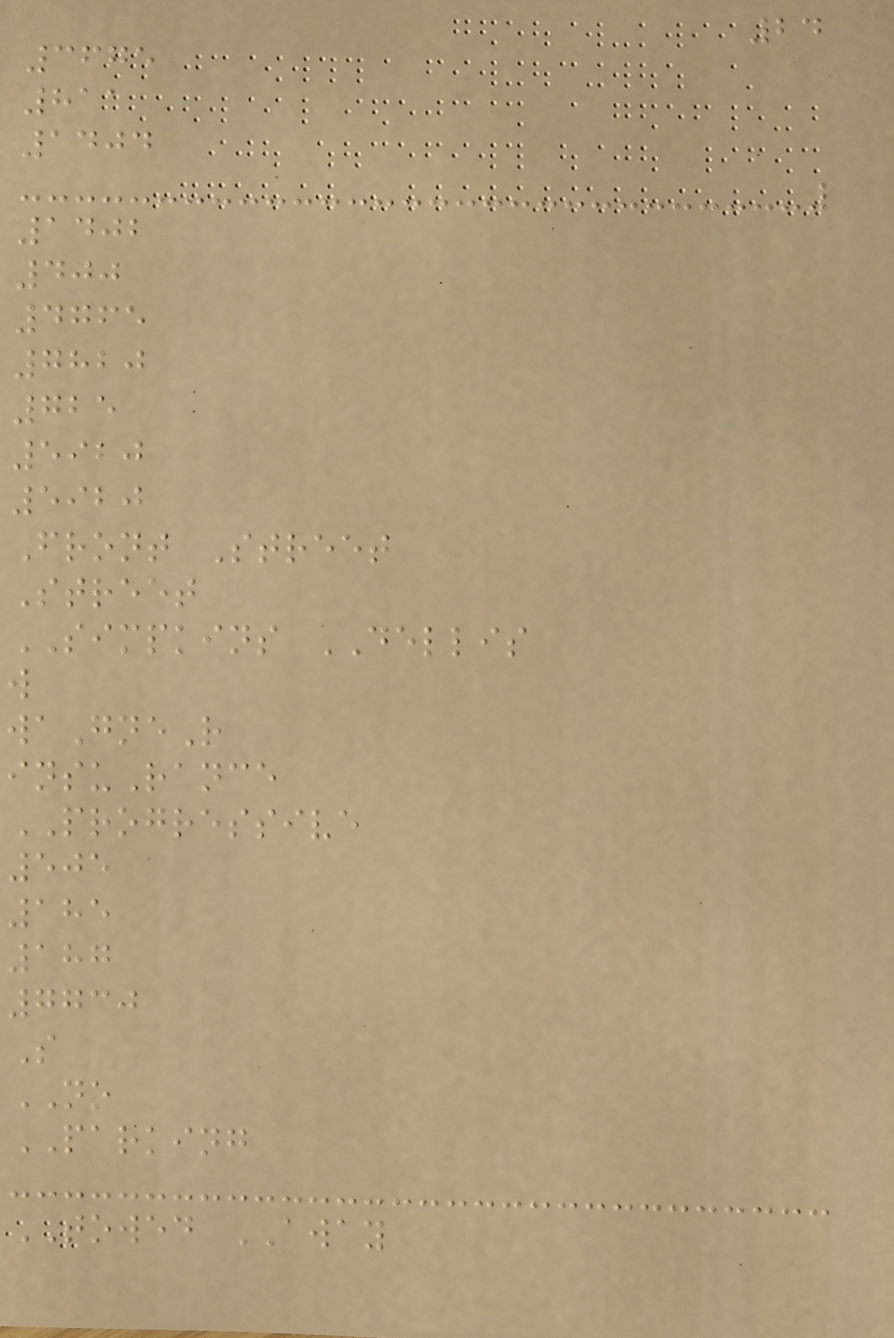24
3675
811
1404
1402
400
4765
7820
725
5920
5920
Front Street
Street
SIMPKINS DELLIS
w
waGneR
insuRance
PROGRESSIVE
505
185
187
7730
S
NO
PARKING
TOWED AWAY
